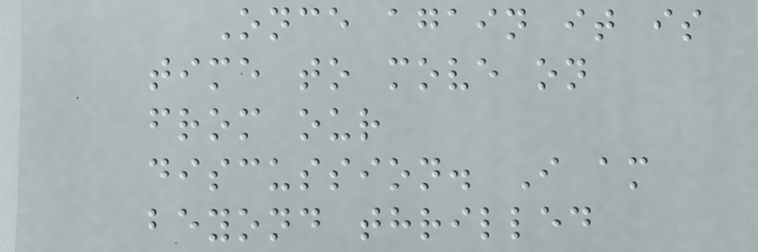Once again it is
time to move on
from our
discussion. I am
beyond thrilled
